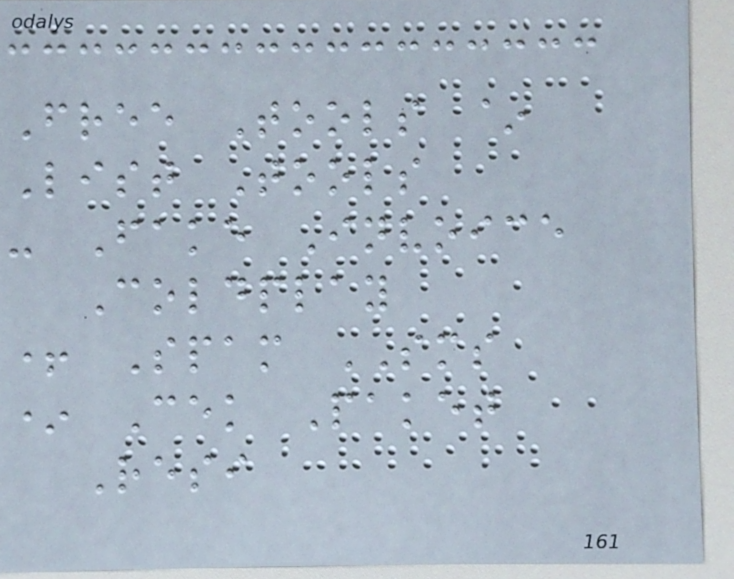Free Tools ~
List Tools
- Fake Invoice
Coldplay
+ Spam SMS
* Cek Paket
Resi
